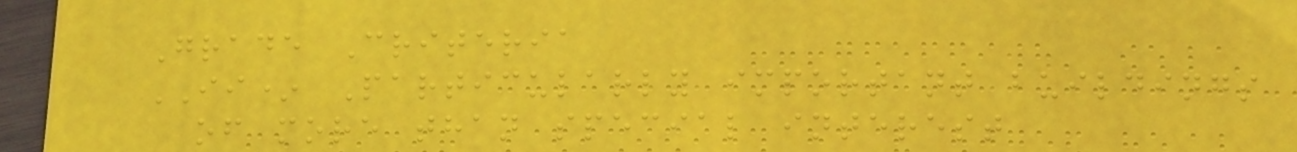Grade Criteria
II* Particularly important buildings
of more than special interest
